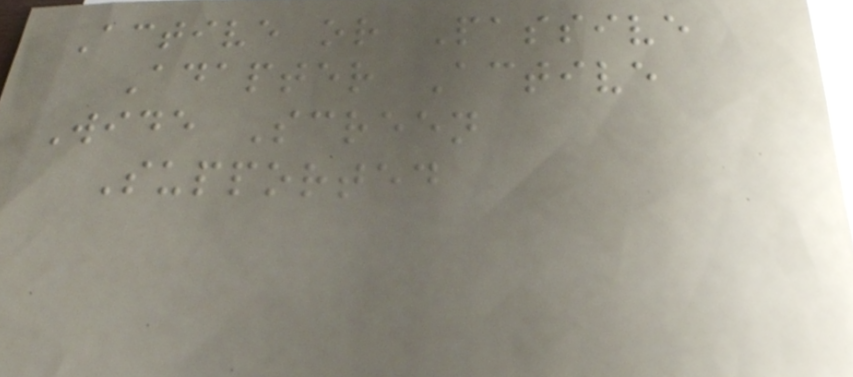Active or Passive
Adapter Active
Wide Screen
Supported
